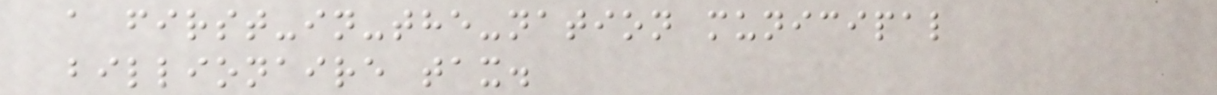a first-in-the-nation municipal
billionaire tax.
